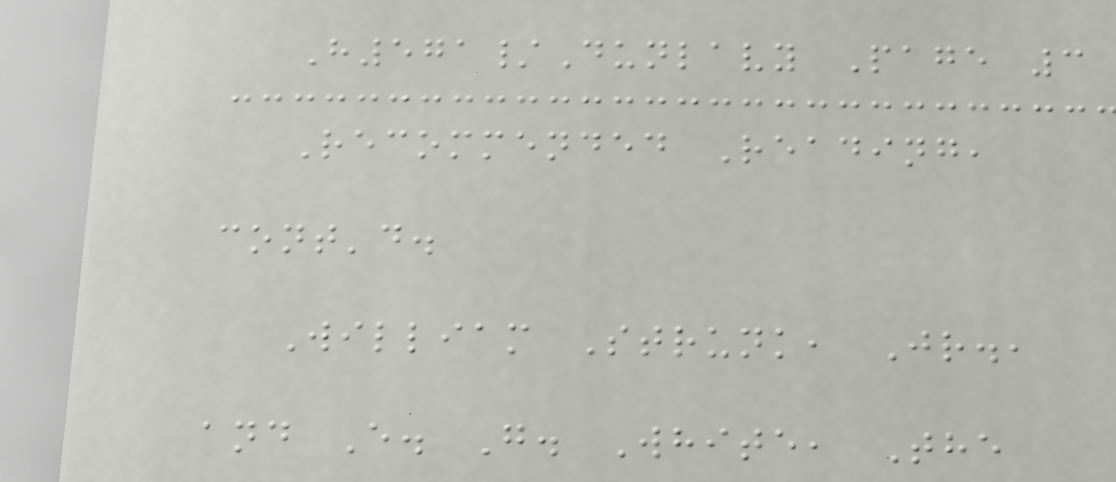H571/Dunlavy Page 3
Recommended Reading,
cont'd.
William Strunk, Jr.,
and E. G. White, The
